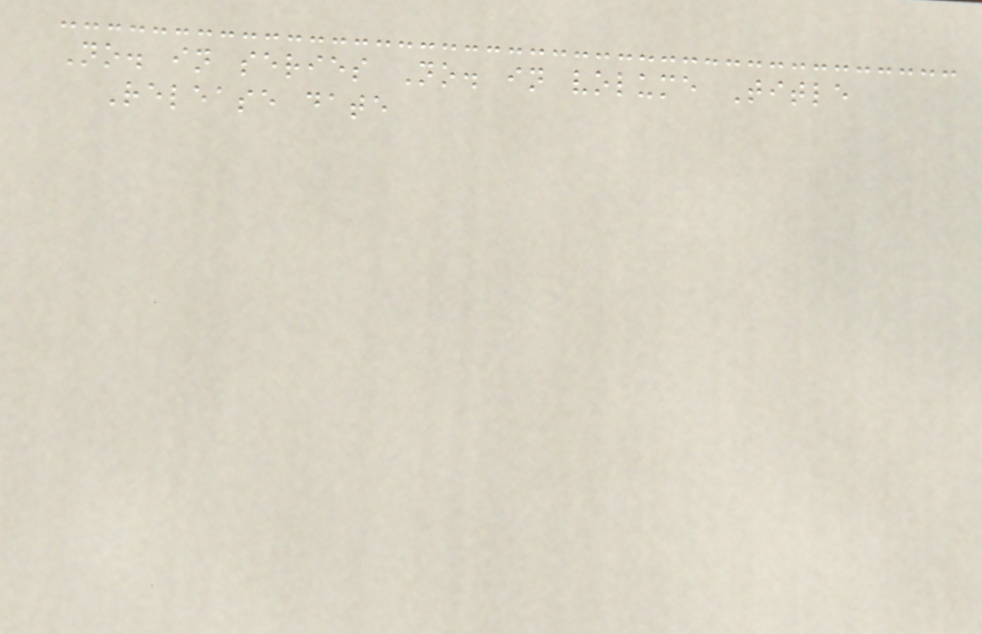No. in series No. in volume Title
Release date
